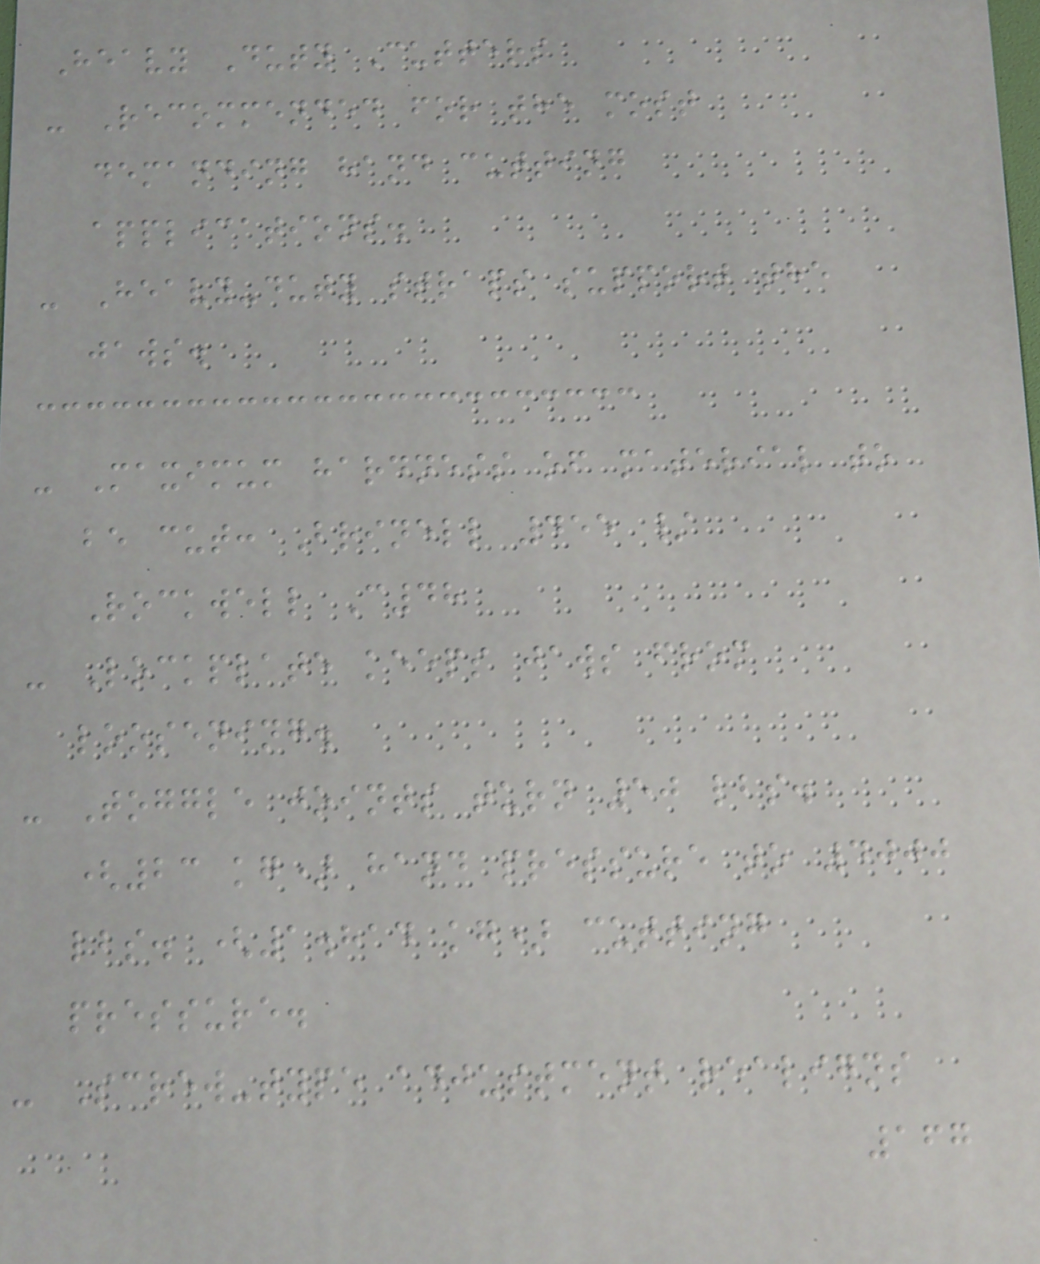Heavy Duty Cutters
- Recommended for the most
demanding hand cutting
applications.
- Heavy-duty straps support the
jaws.
- Maximum hardness of material to
be cut: Brinell 455 /
Rockwell C48
- Lockplate keeps jaws from
loosening.
- Toggle joints turn 50 lbs.
(23 kg) hand pressure to 4000
lbs. (1.814 kg) cutting
pressure.
- Screw-type adjustment realigns
167
